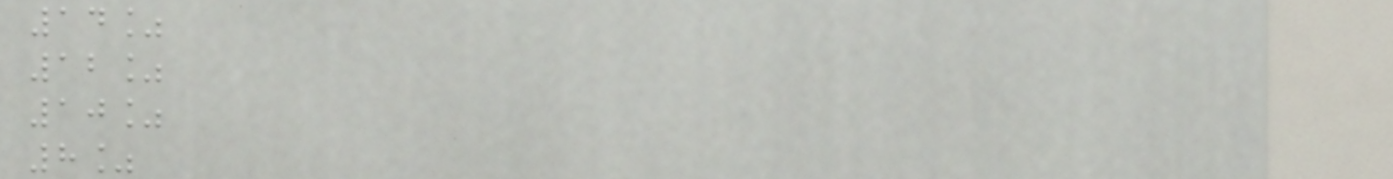14%
12%
10%
8%
